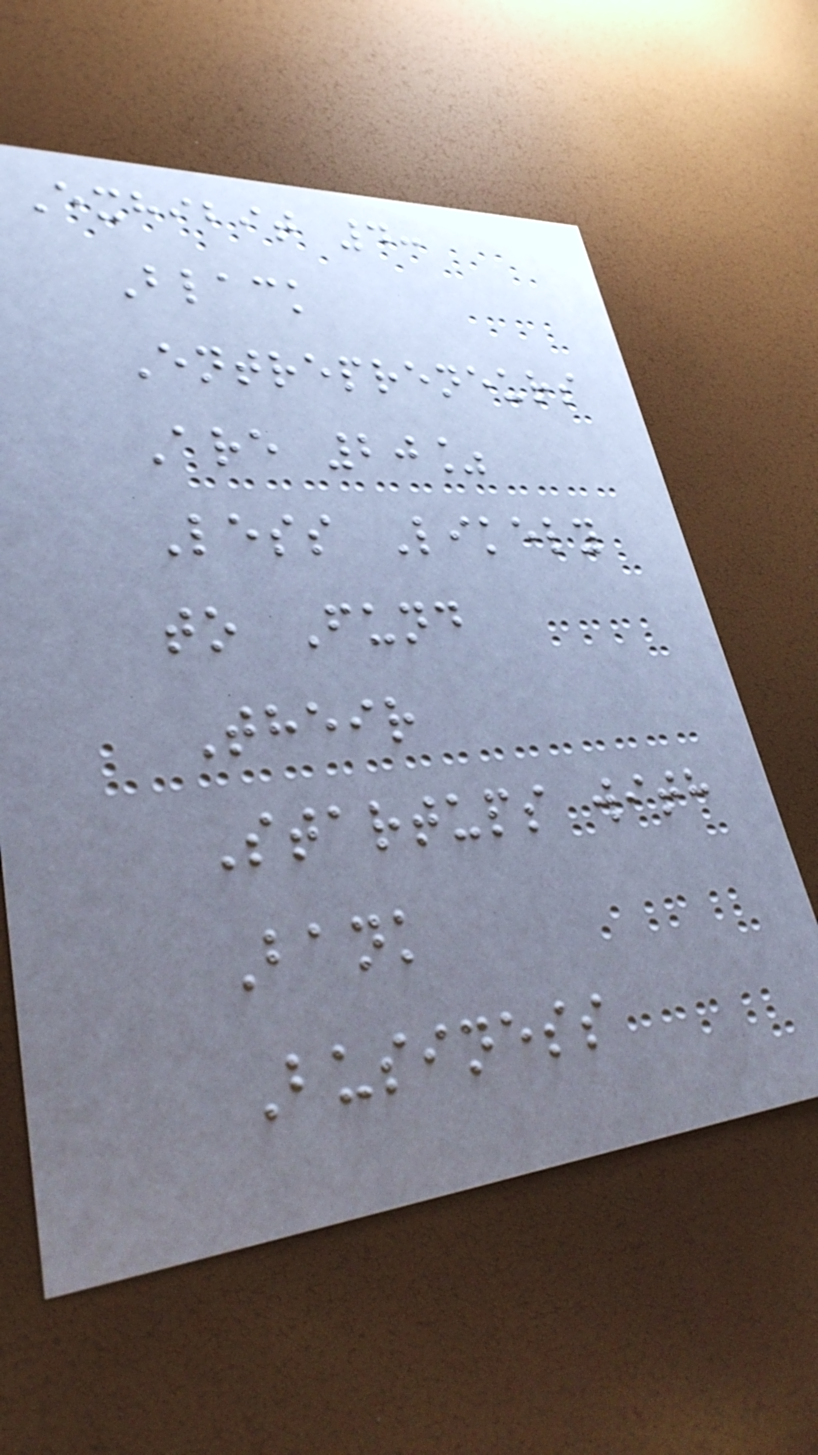Exhibit 4:
Black
Entrepreneurs
Are 20%
Less Likely
to Fund
Their
Startups with
Bank
Business
